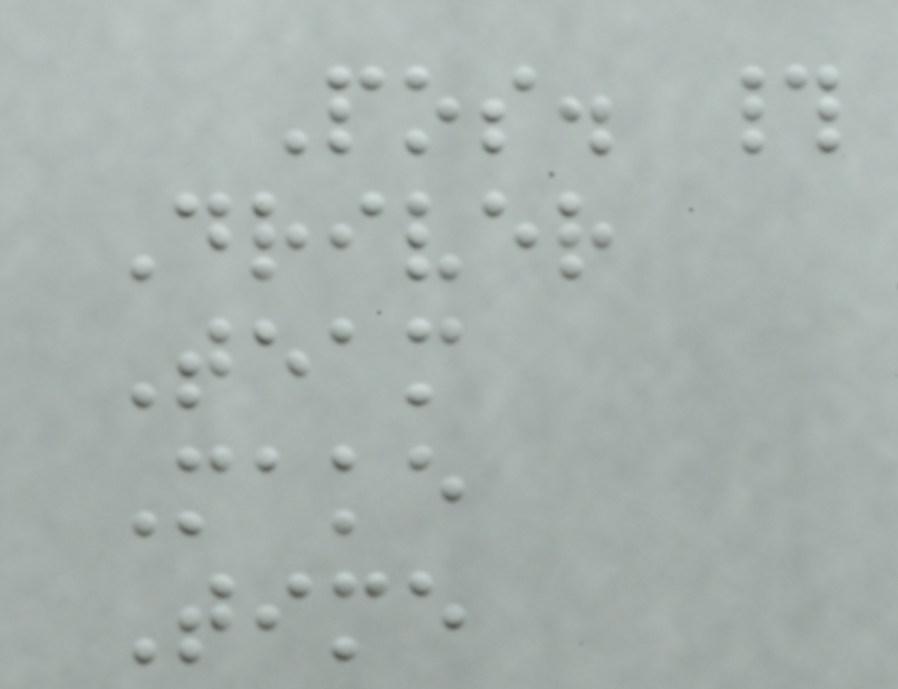Pos. #
Driver
Team
Make
Time
